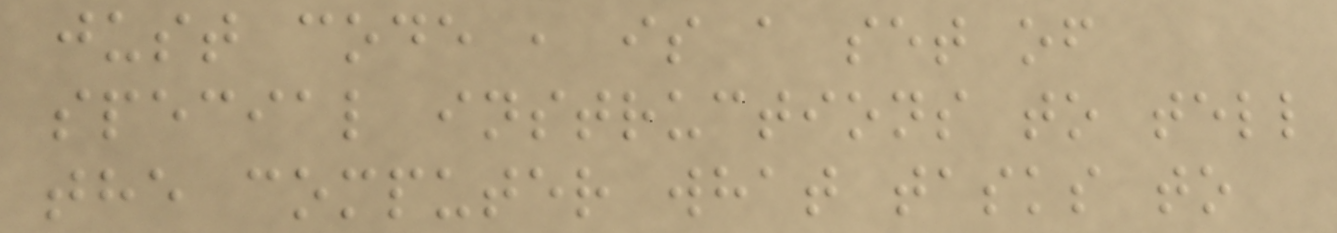just code , is a set of
special instructions to tell
the computer what tasks to
